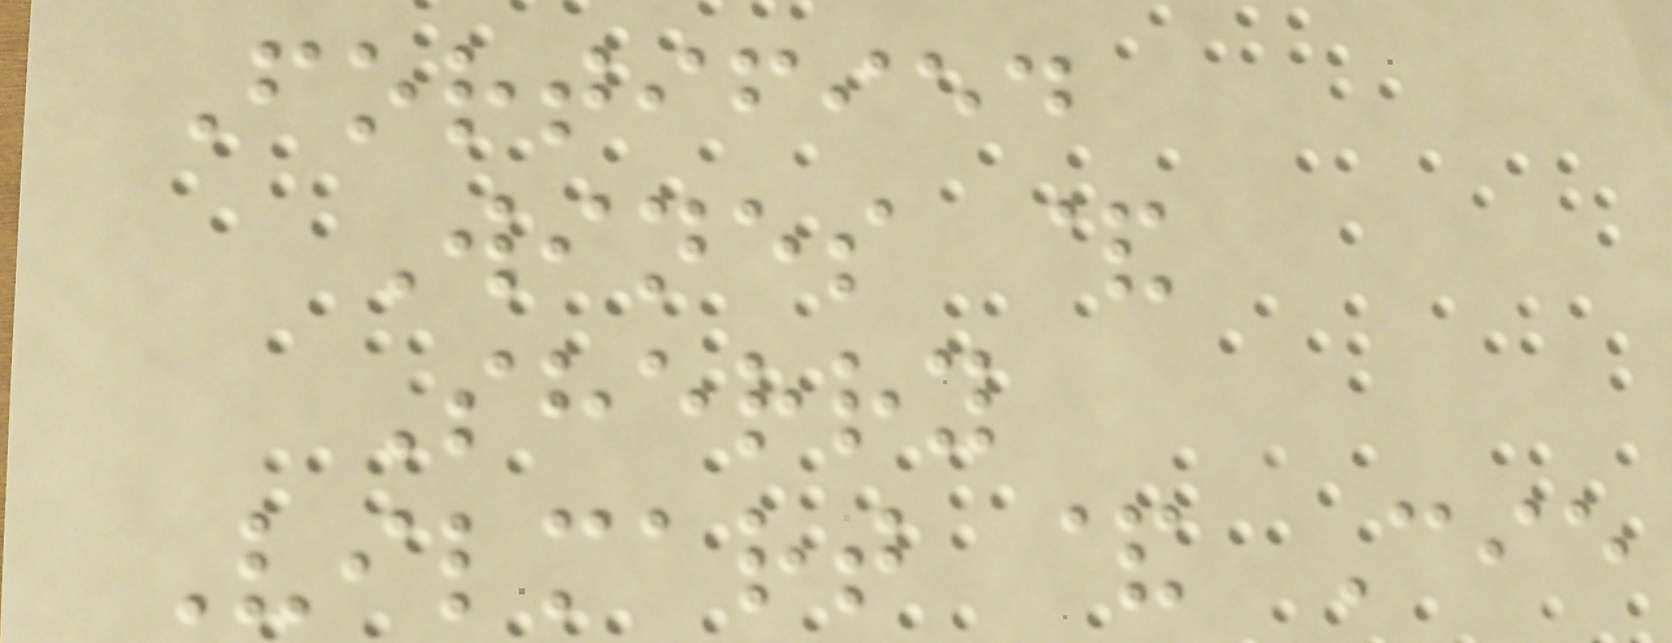Fortified
Wines &
Sherry
Vilmart & Cie
